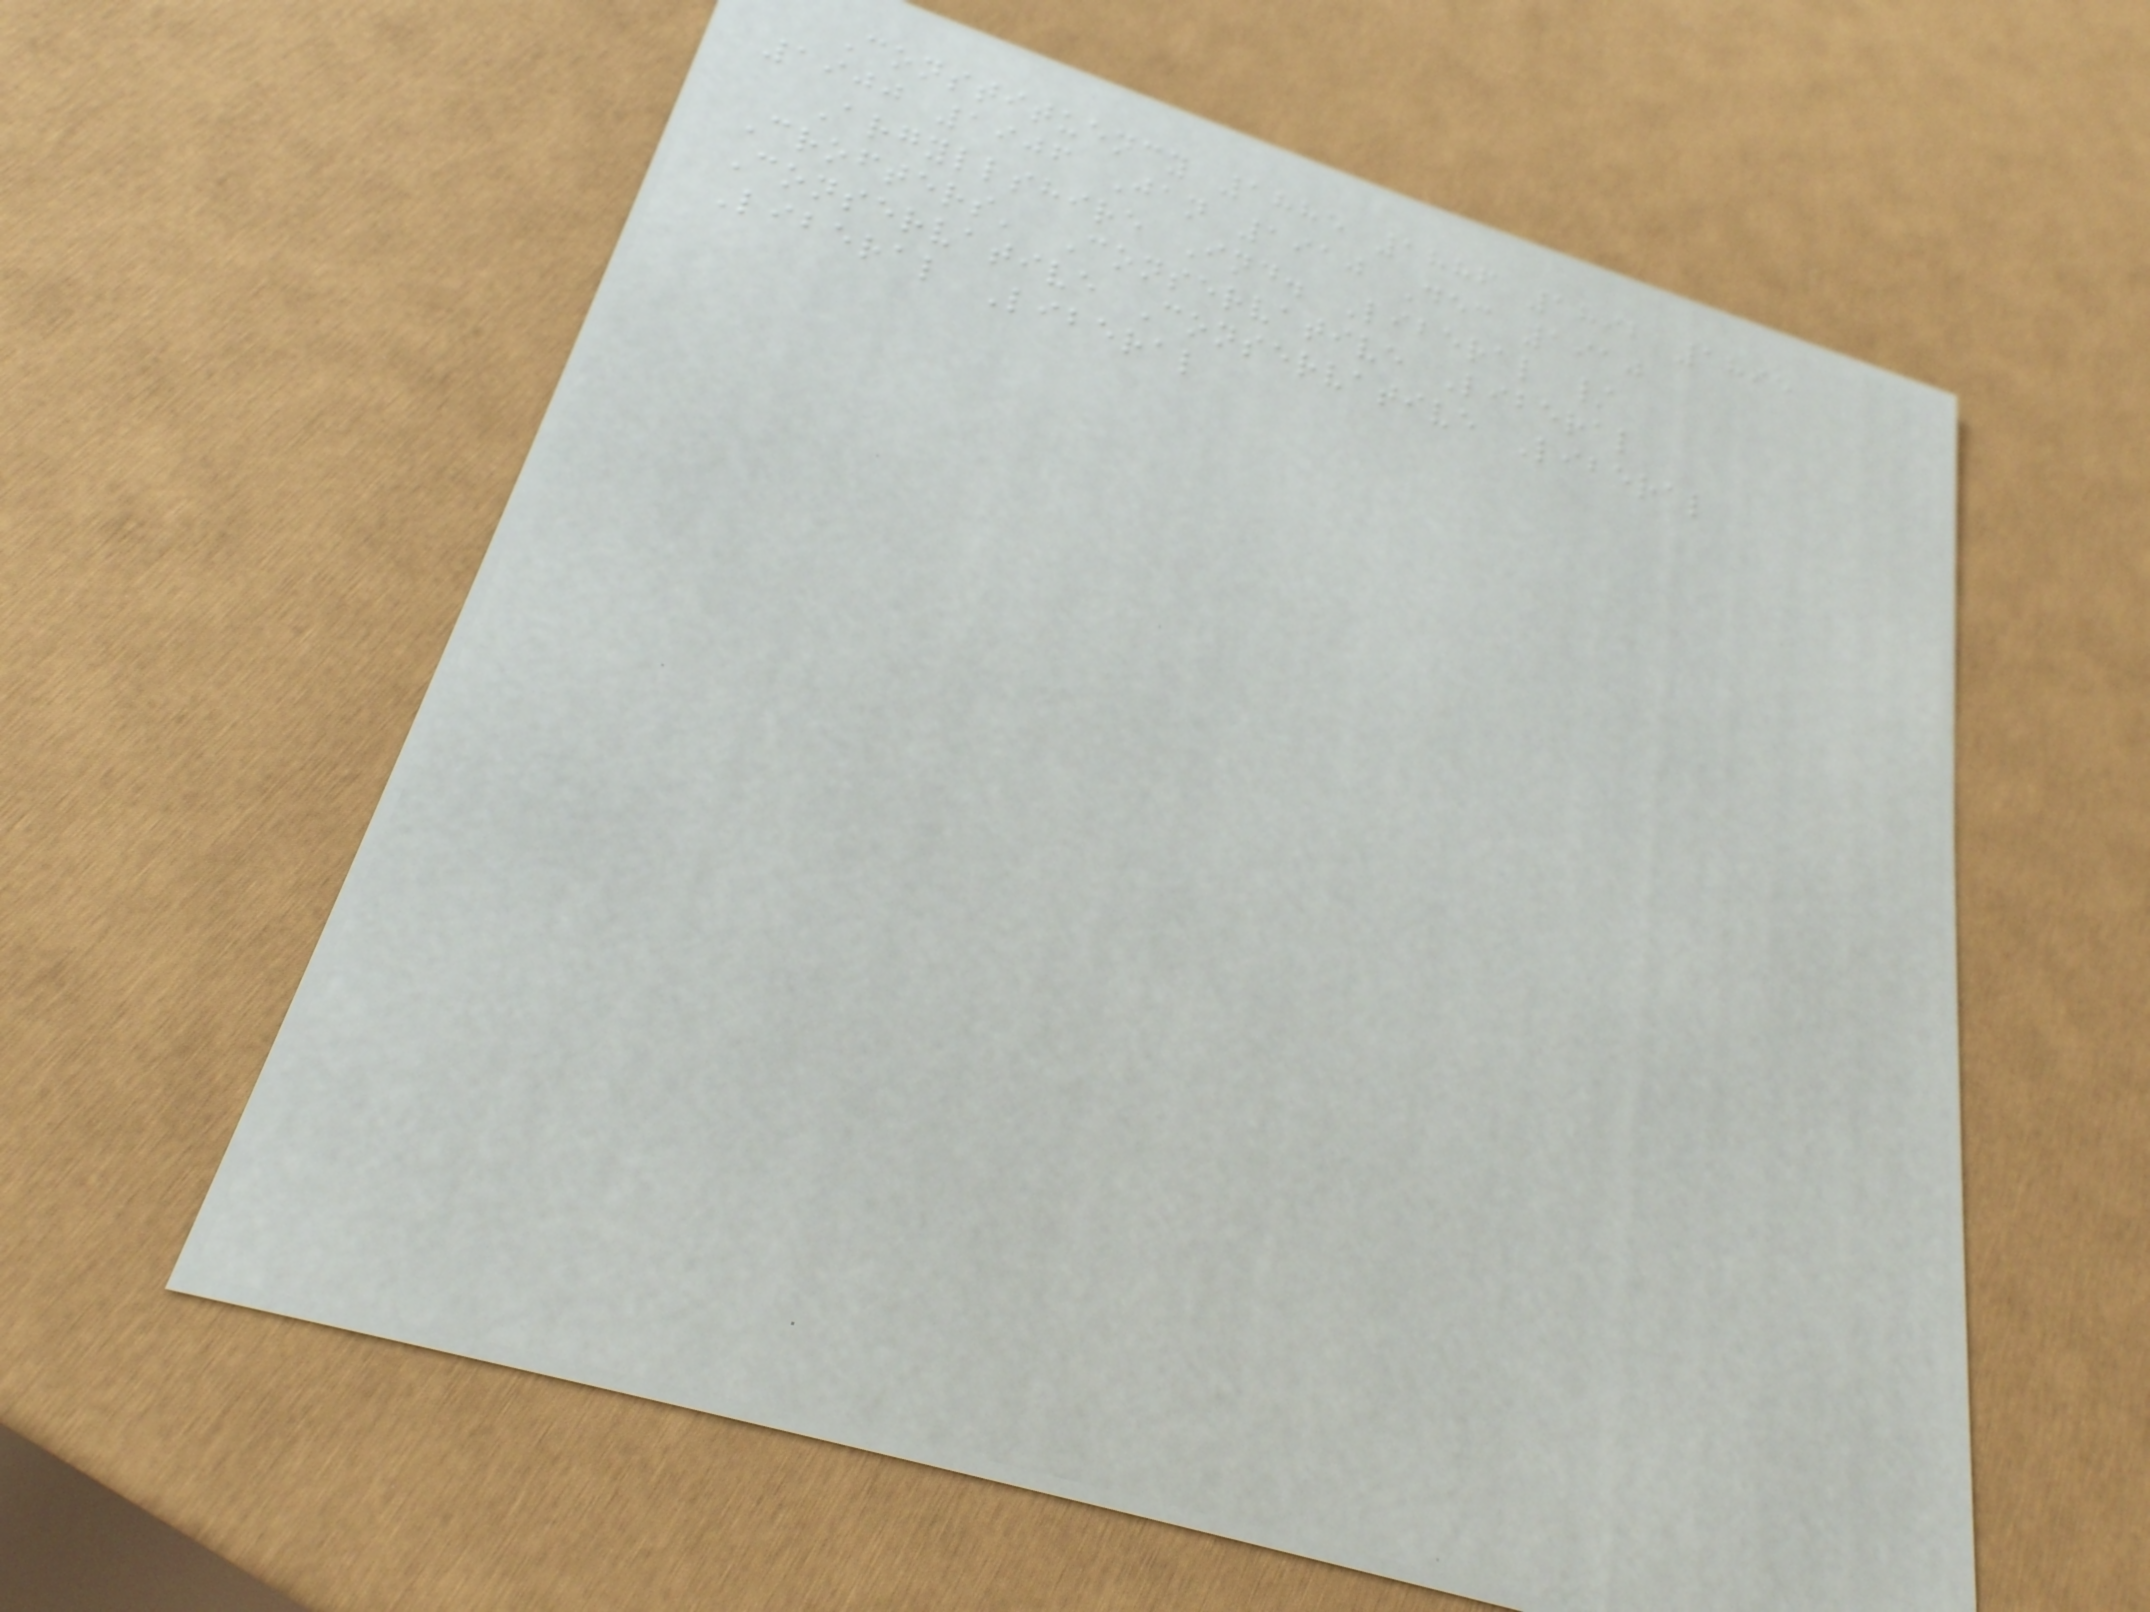Constituency 1885 1886 1892 1895
1900 1906 Jan 1910 Dec 1910
Argyllshire Ind. Liberal /
Crofters' Conservative Liberal
Conservative Conservative Liberal
Liberal Liberal
